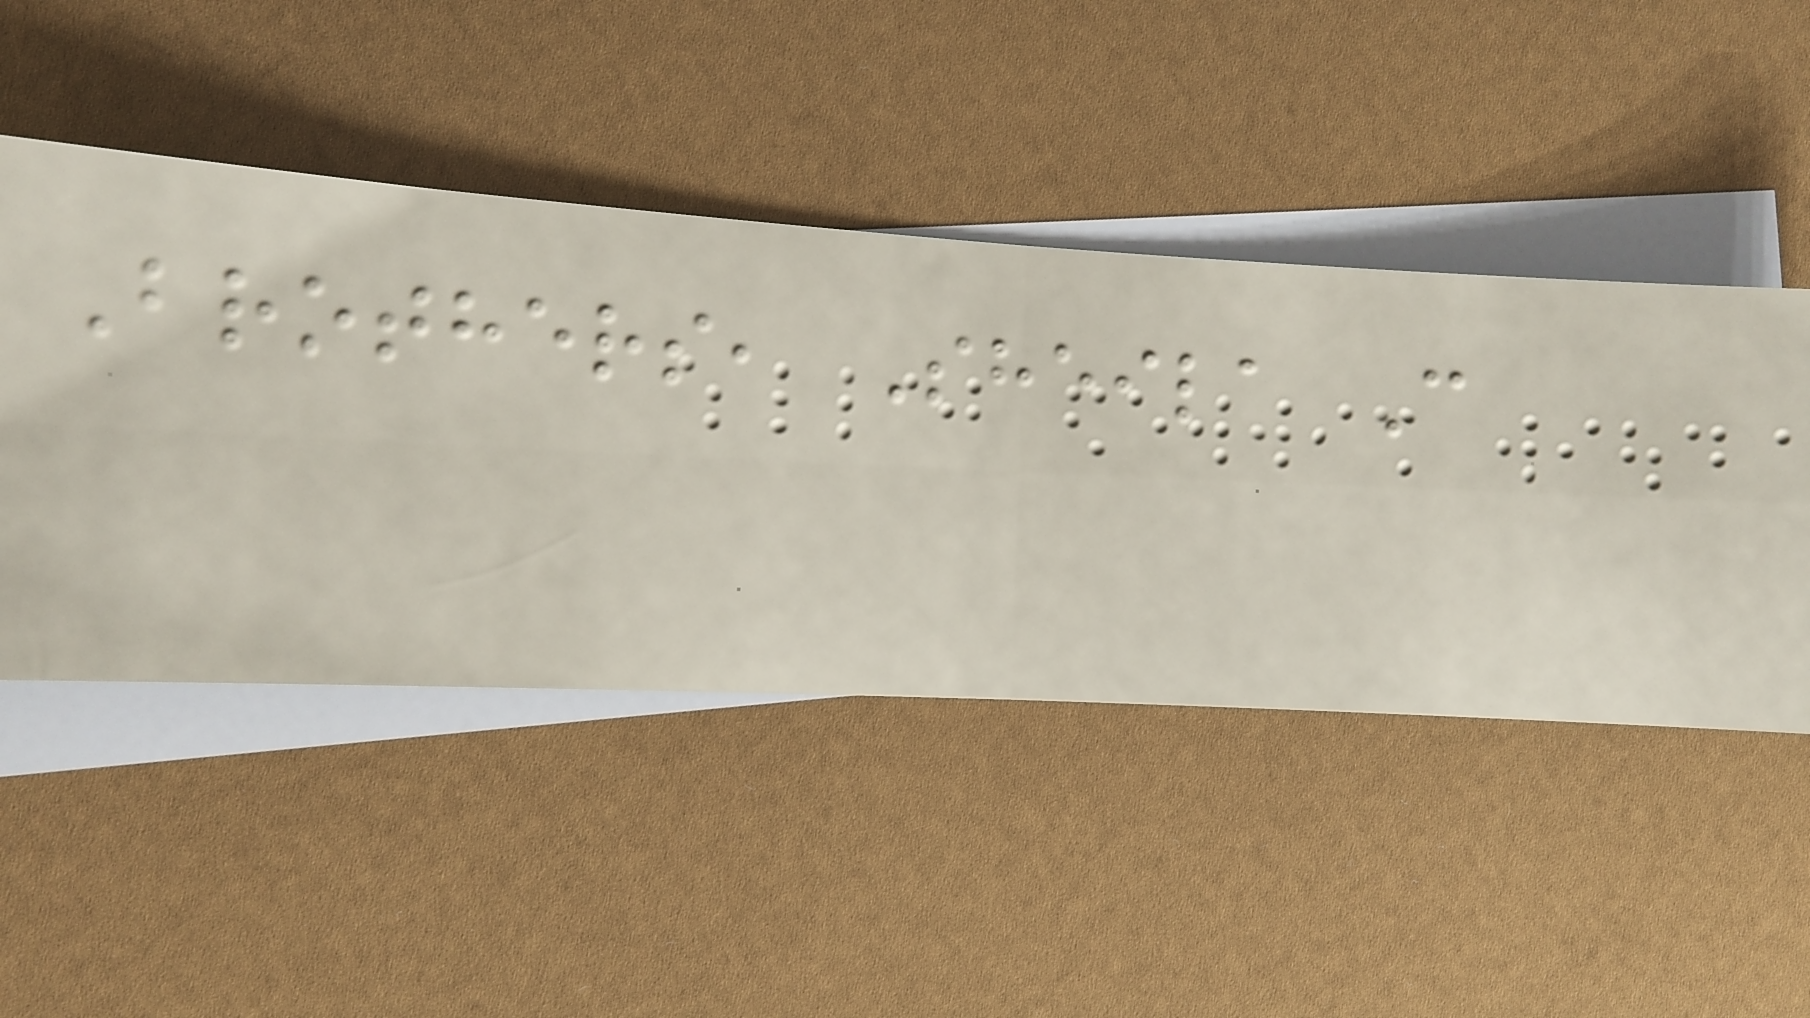Brothers, Sheila C
